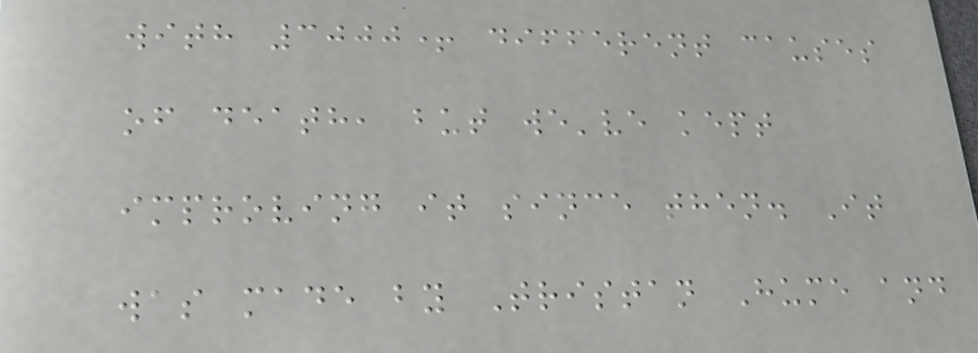with 3000+ different causes
of death, but we've kept
improving it since then. It
was made by Tristan Hume and
